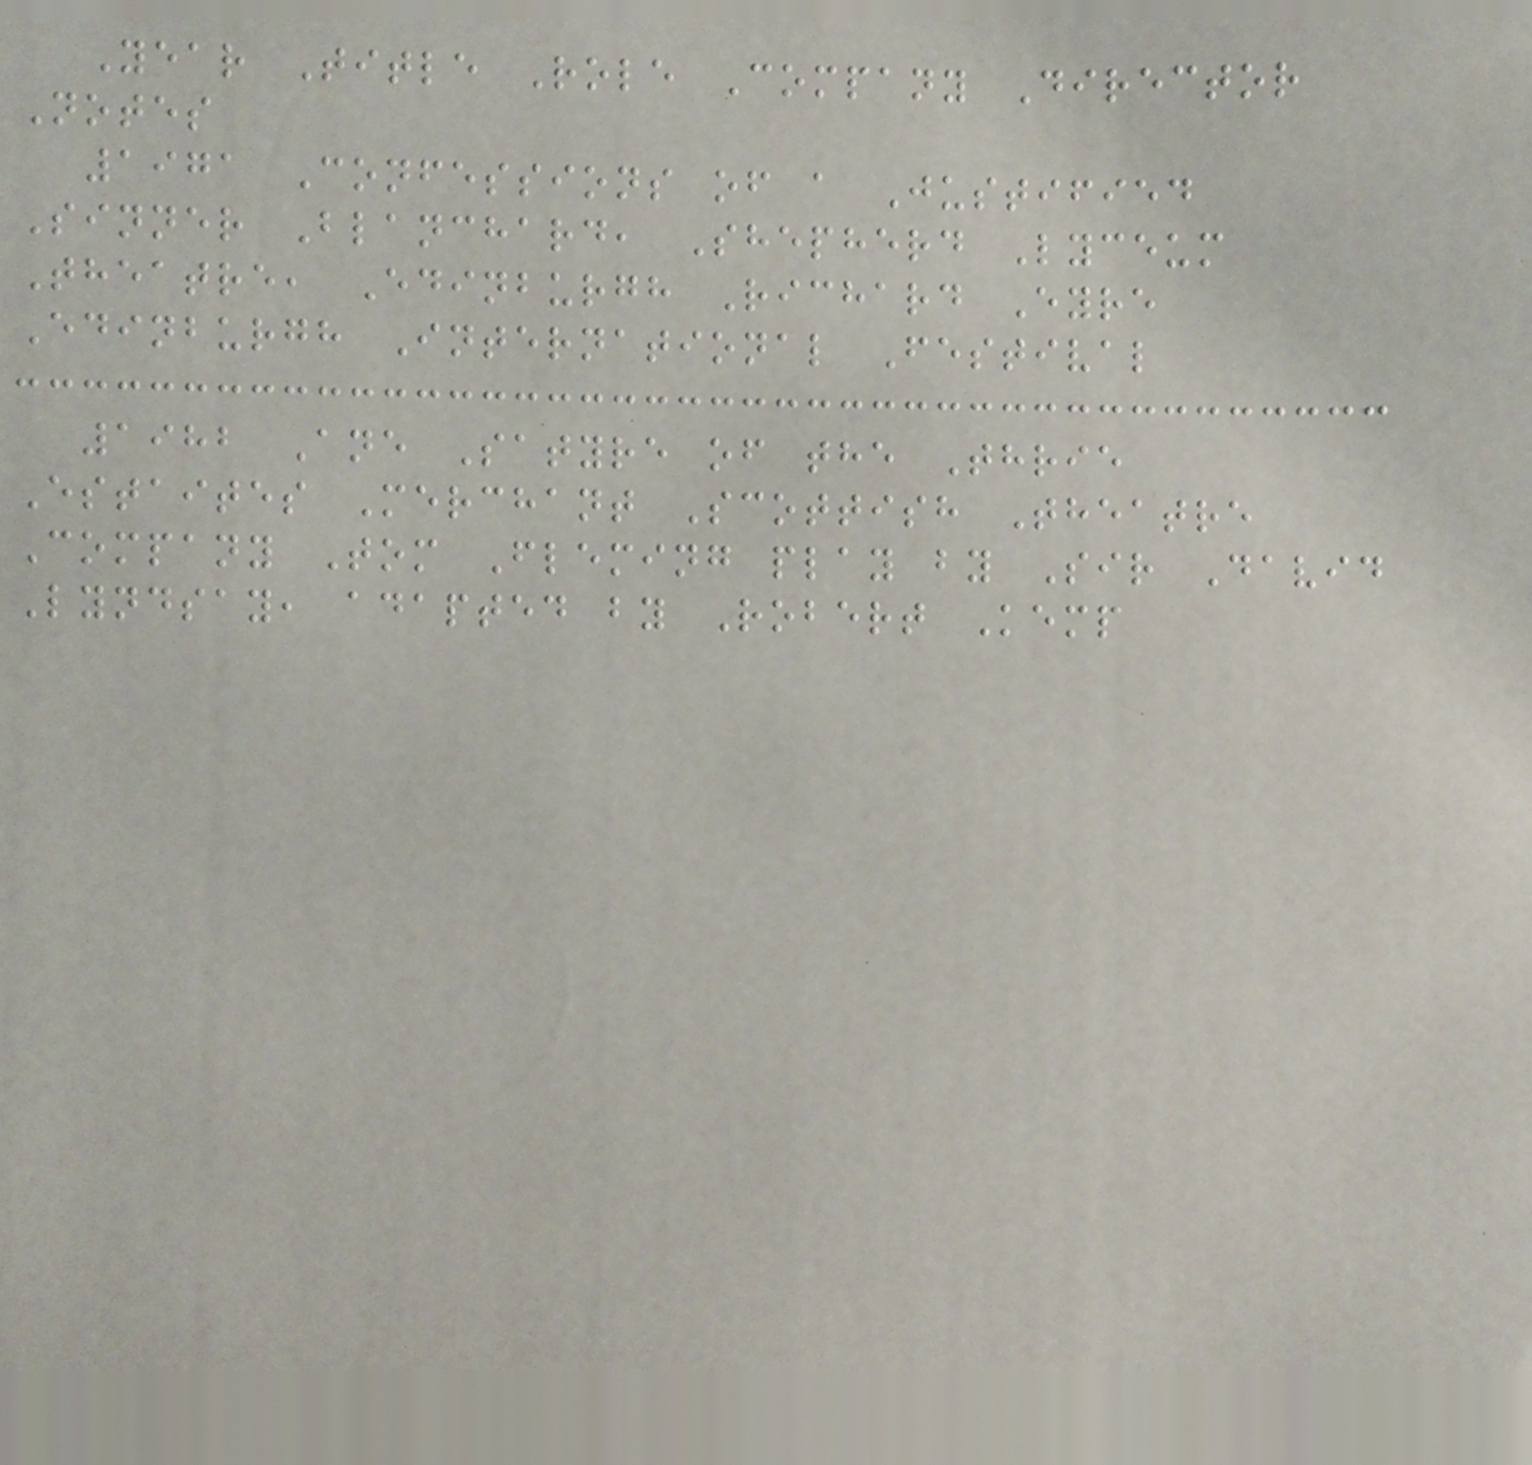Year Title Role Company Director
Notes
1971 Confessions of a Justified
Sinner Blanchard, Shepherd Lyceum
Theatre, Edinburgh Richard Eyre
Edinburgh International Festival
1982 Ane Satyre of the Thrie
Estaites Merchant Scottish Theatre
Company Tom Fleming play by Sir David
Lyndsay, adapted by Robert Kemp
